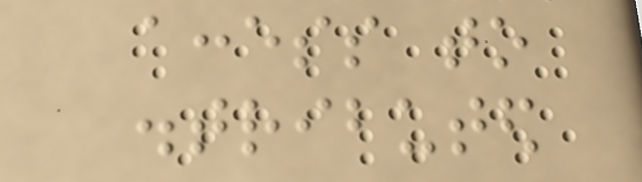access to
distributed
